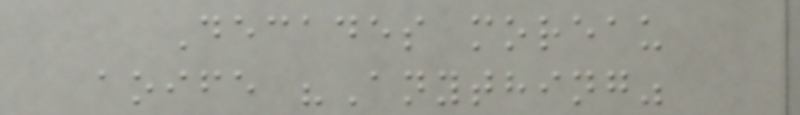Decades moreau
aoife "Anything"
